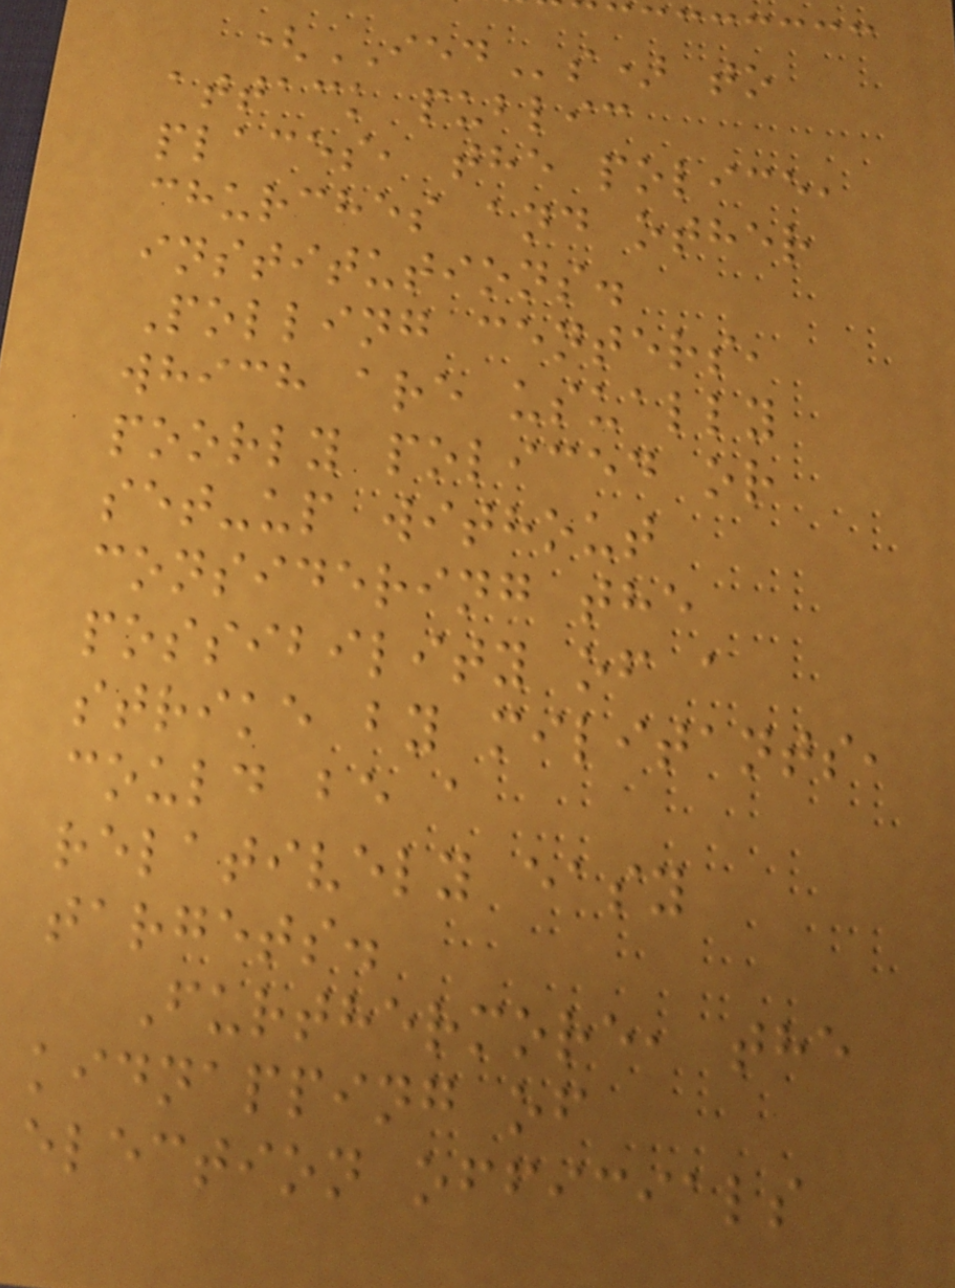(IEDs) to
attack public
places, the police,
churches and other
institutions.
Polling centers,
which are usually
poorly policed or
set-up without
considering the
possibility of a
strike by militants,
could be a
relatively easy
targets.
Furthermore, the
kidnapping of
election officials
